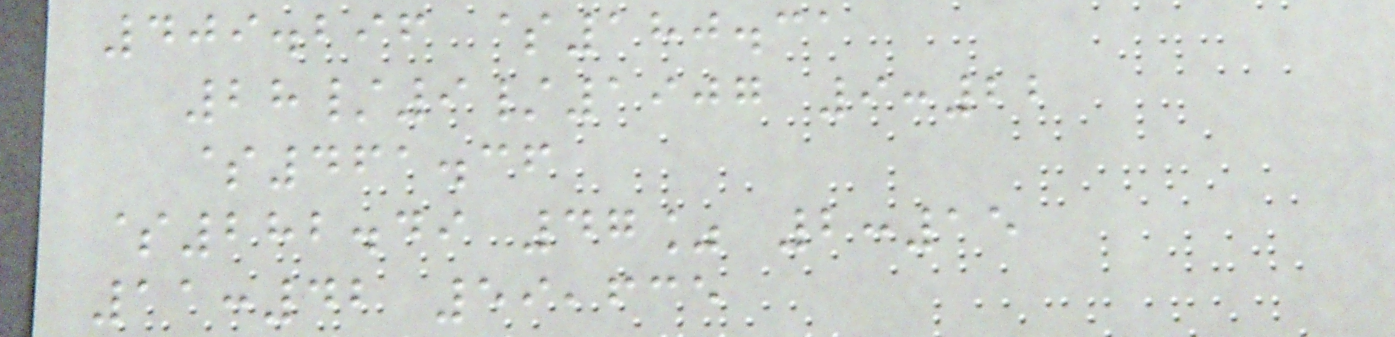409.296 $180.31
28/9/1907 9:22
$461.36
$282.49 47% 2:15
11:42 59,635
